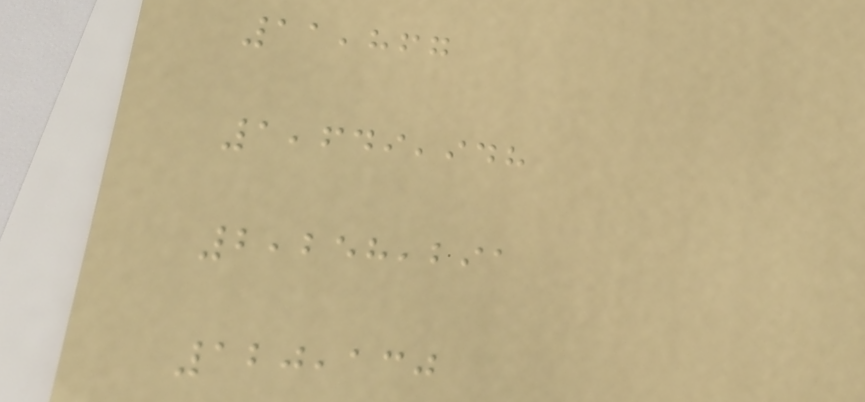11,867
1,649,948
2,258,291
120,130
